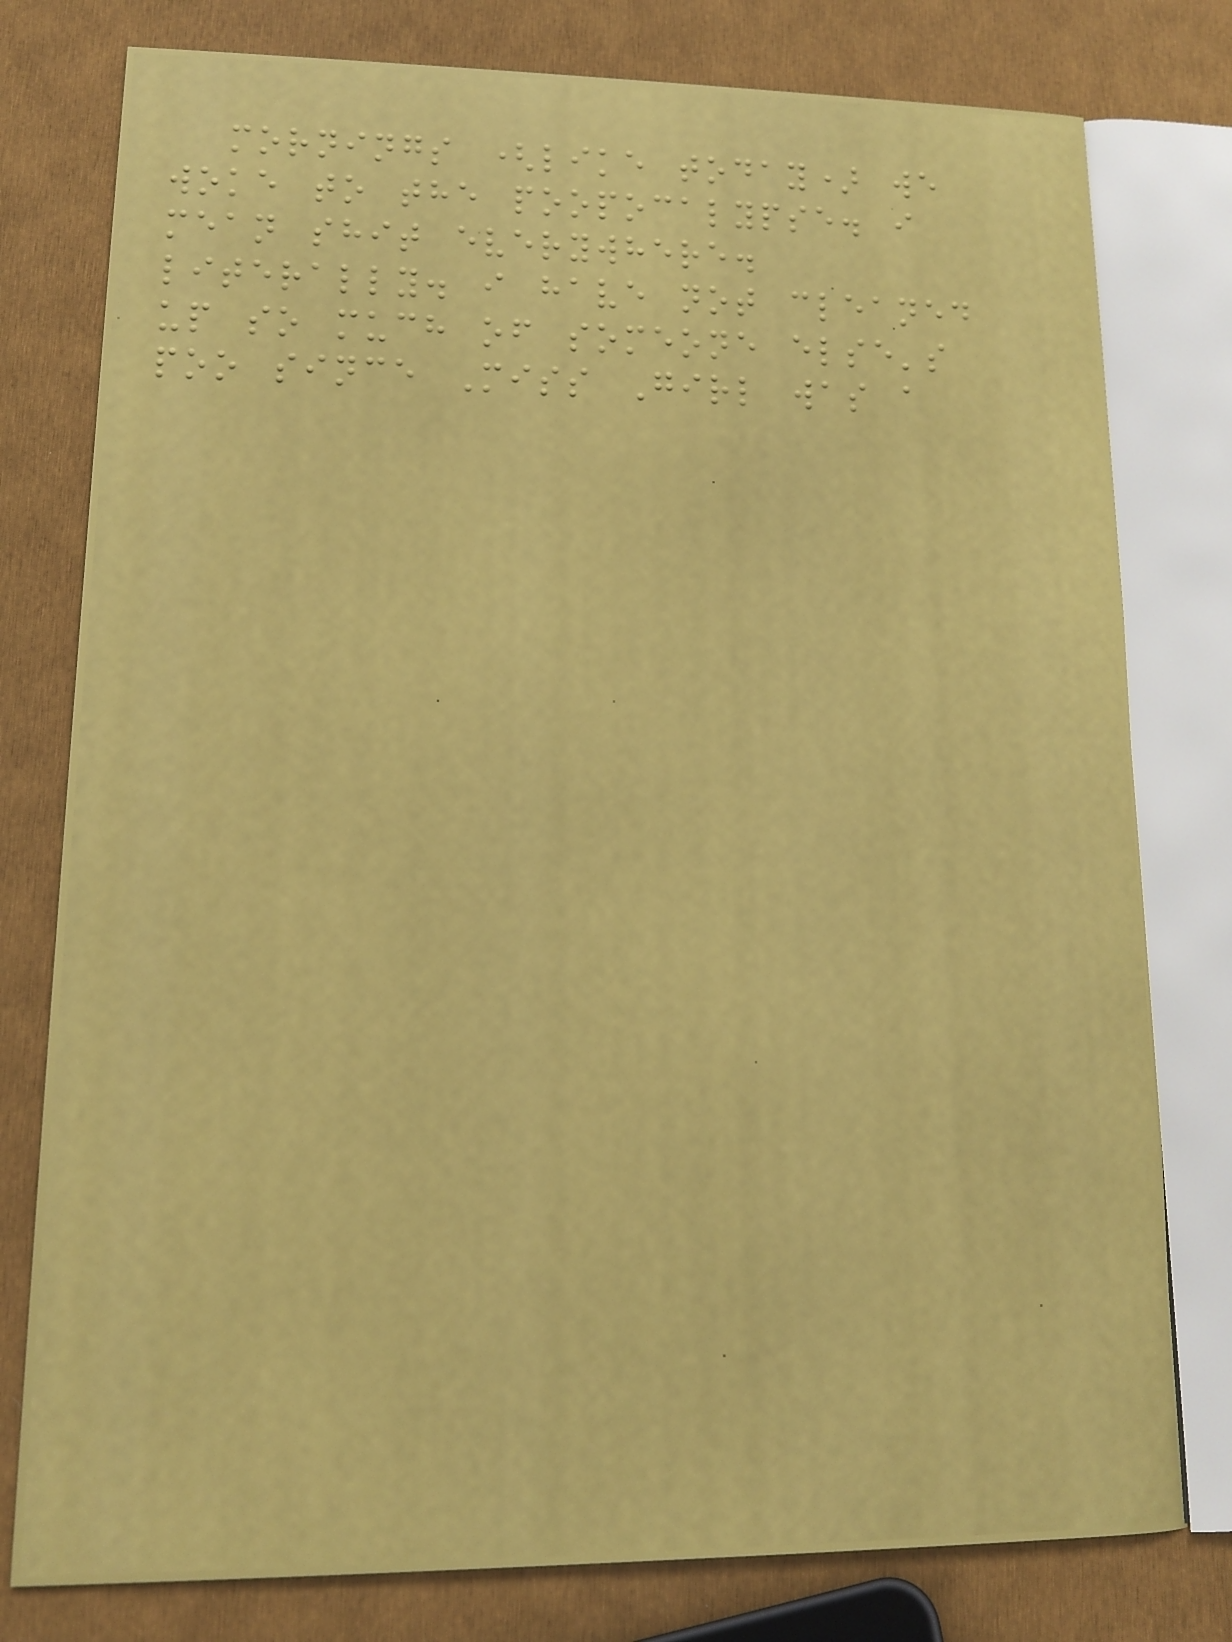mornings (like today) we
woke to the poopocalypse. i
mean shit everywhere.
literally. i have not cleaned
up so much of someone else's
poo since Miss Girl was a
